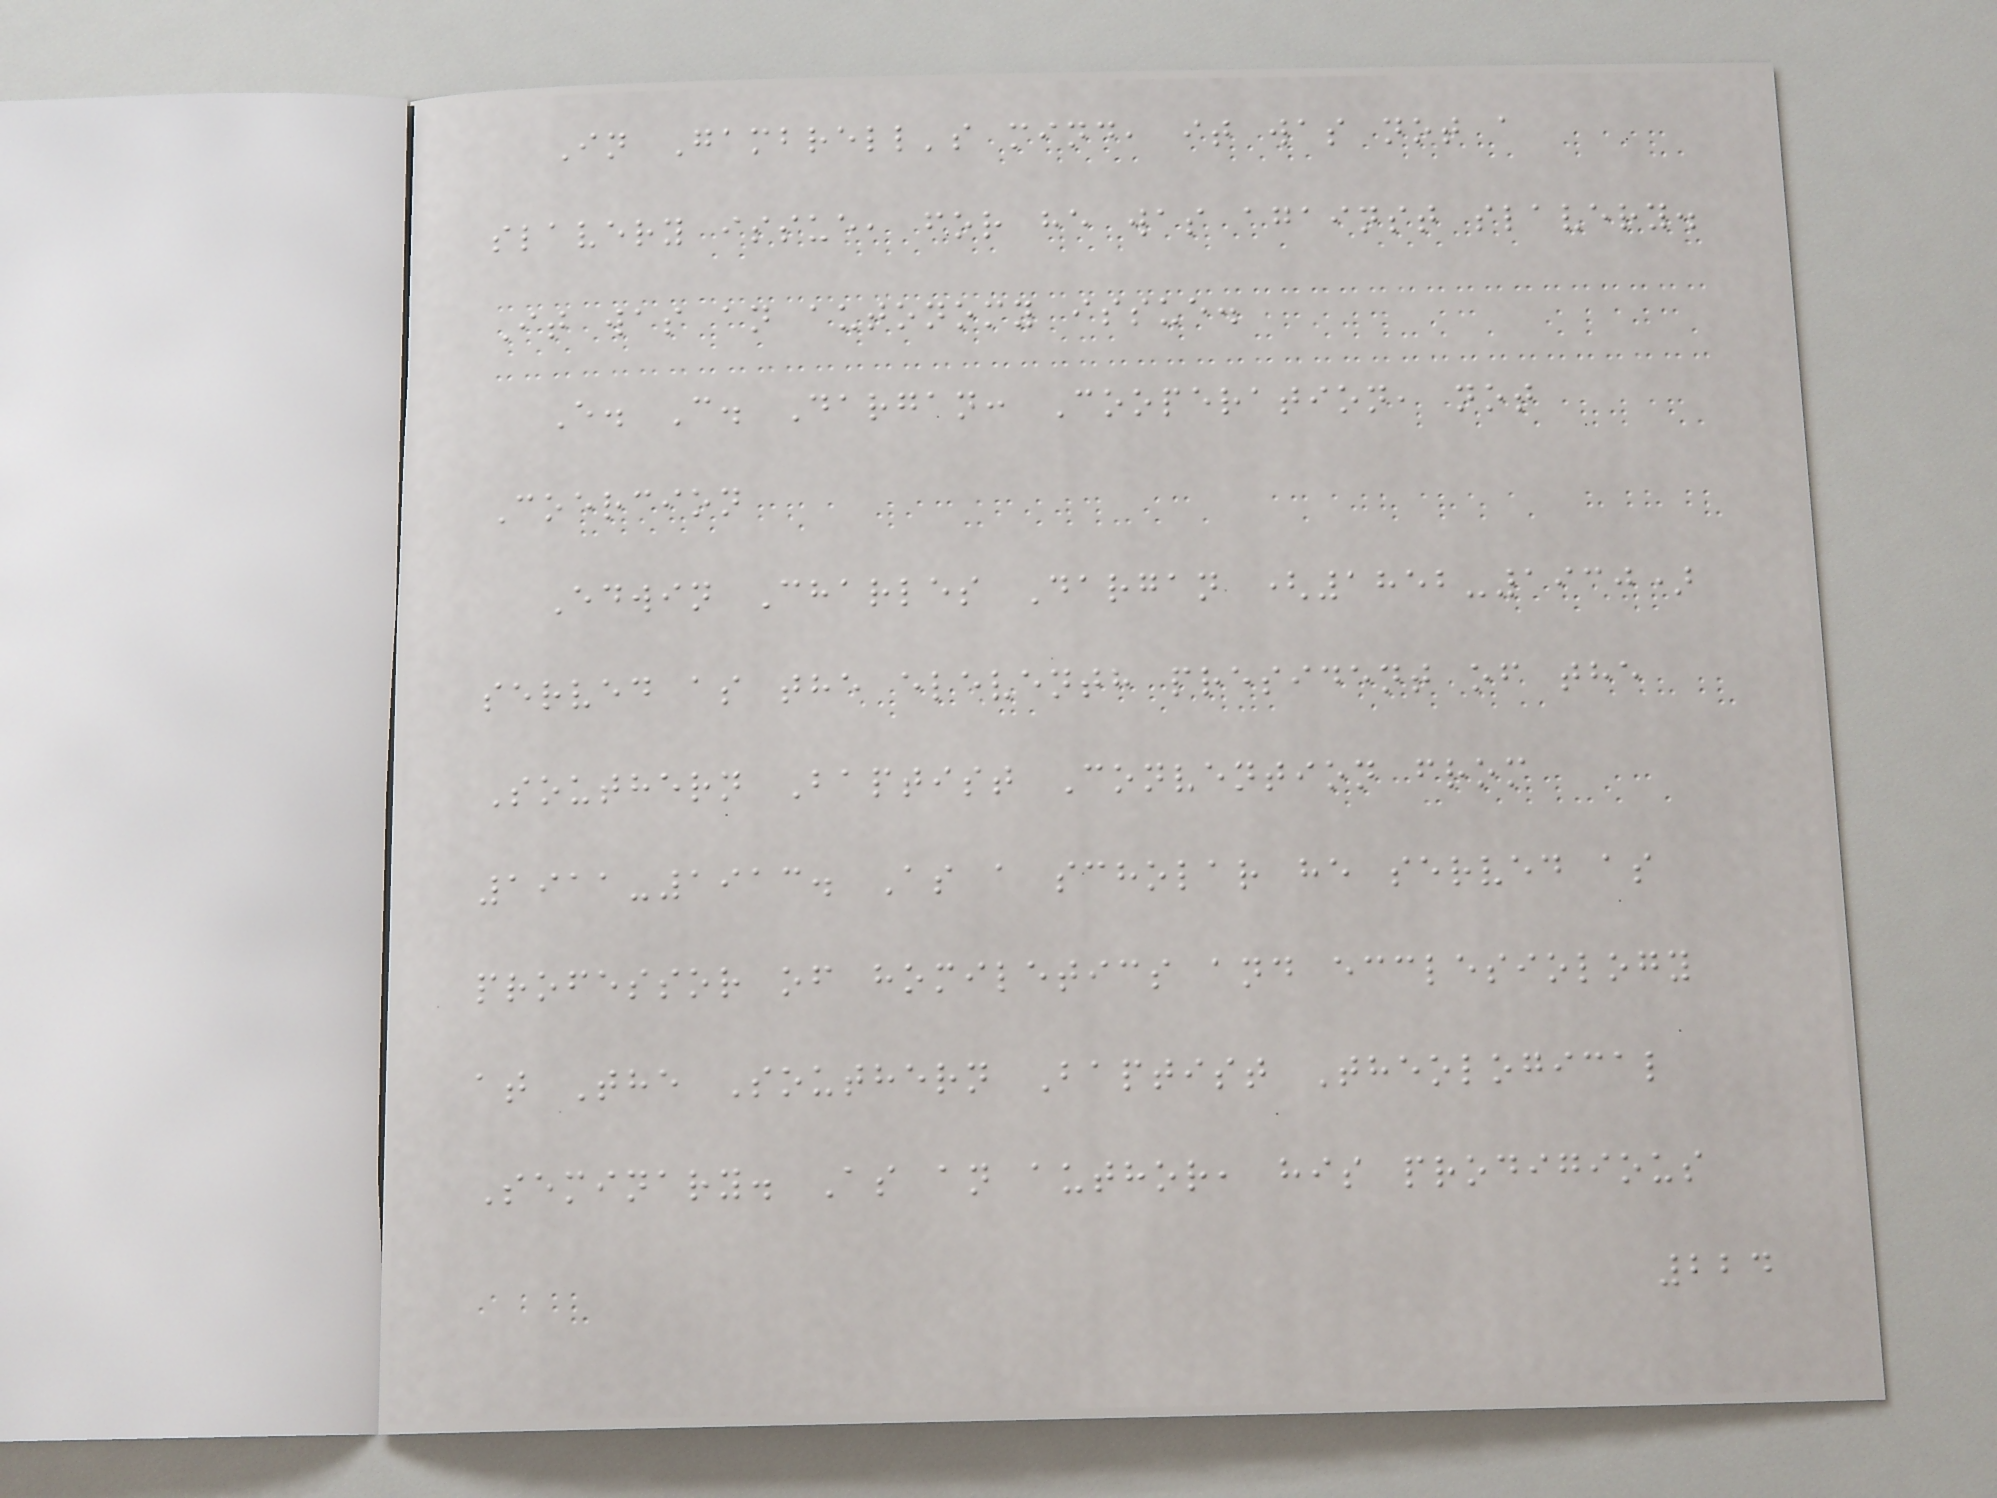In Gambrell's mind, it was not a
slavery issue, for he was against slavery.
It was an autonomy issue.
E. C. Dargan: Cooperation, not
Coercion
Edwin Charles Dargan (1852-1930)
served as the eleventh president of the
Southern Baptist Convention from
1911-1913. As a scholar he served as
professor of homiletics and ecclesiology
at The Southern Baptist Theological
Seminary. As an author, his prodigious
224
